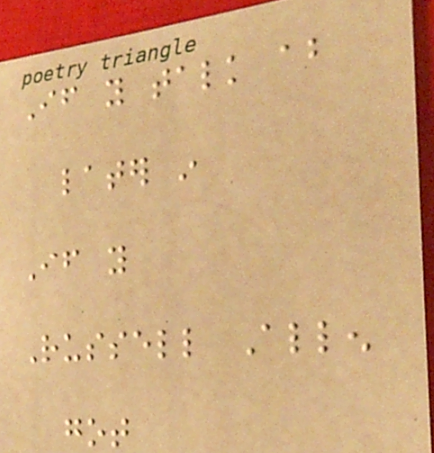If you talk about
later in
If you
Russell Allen
got
